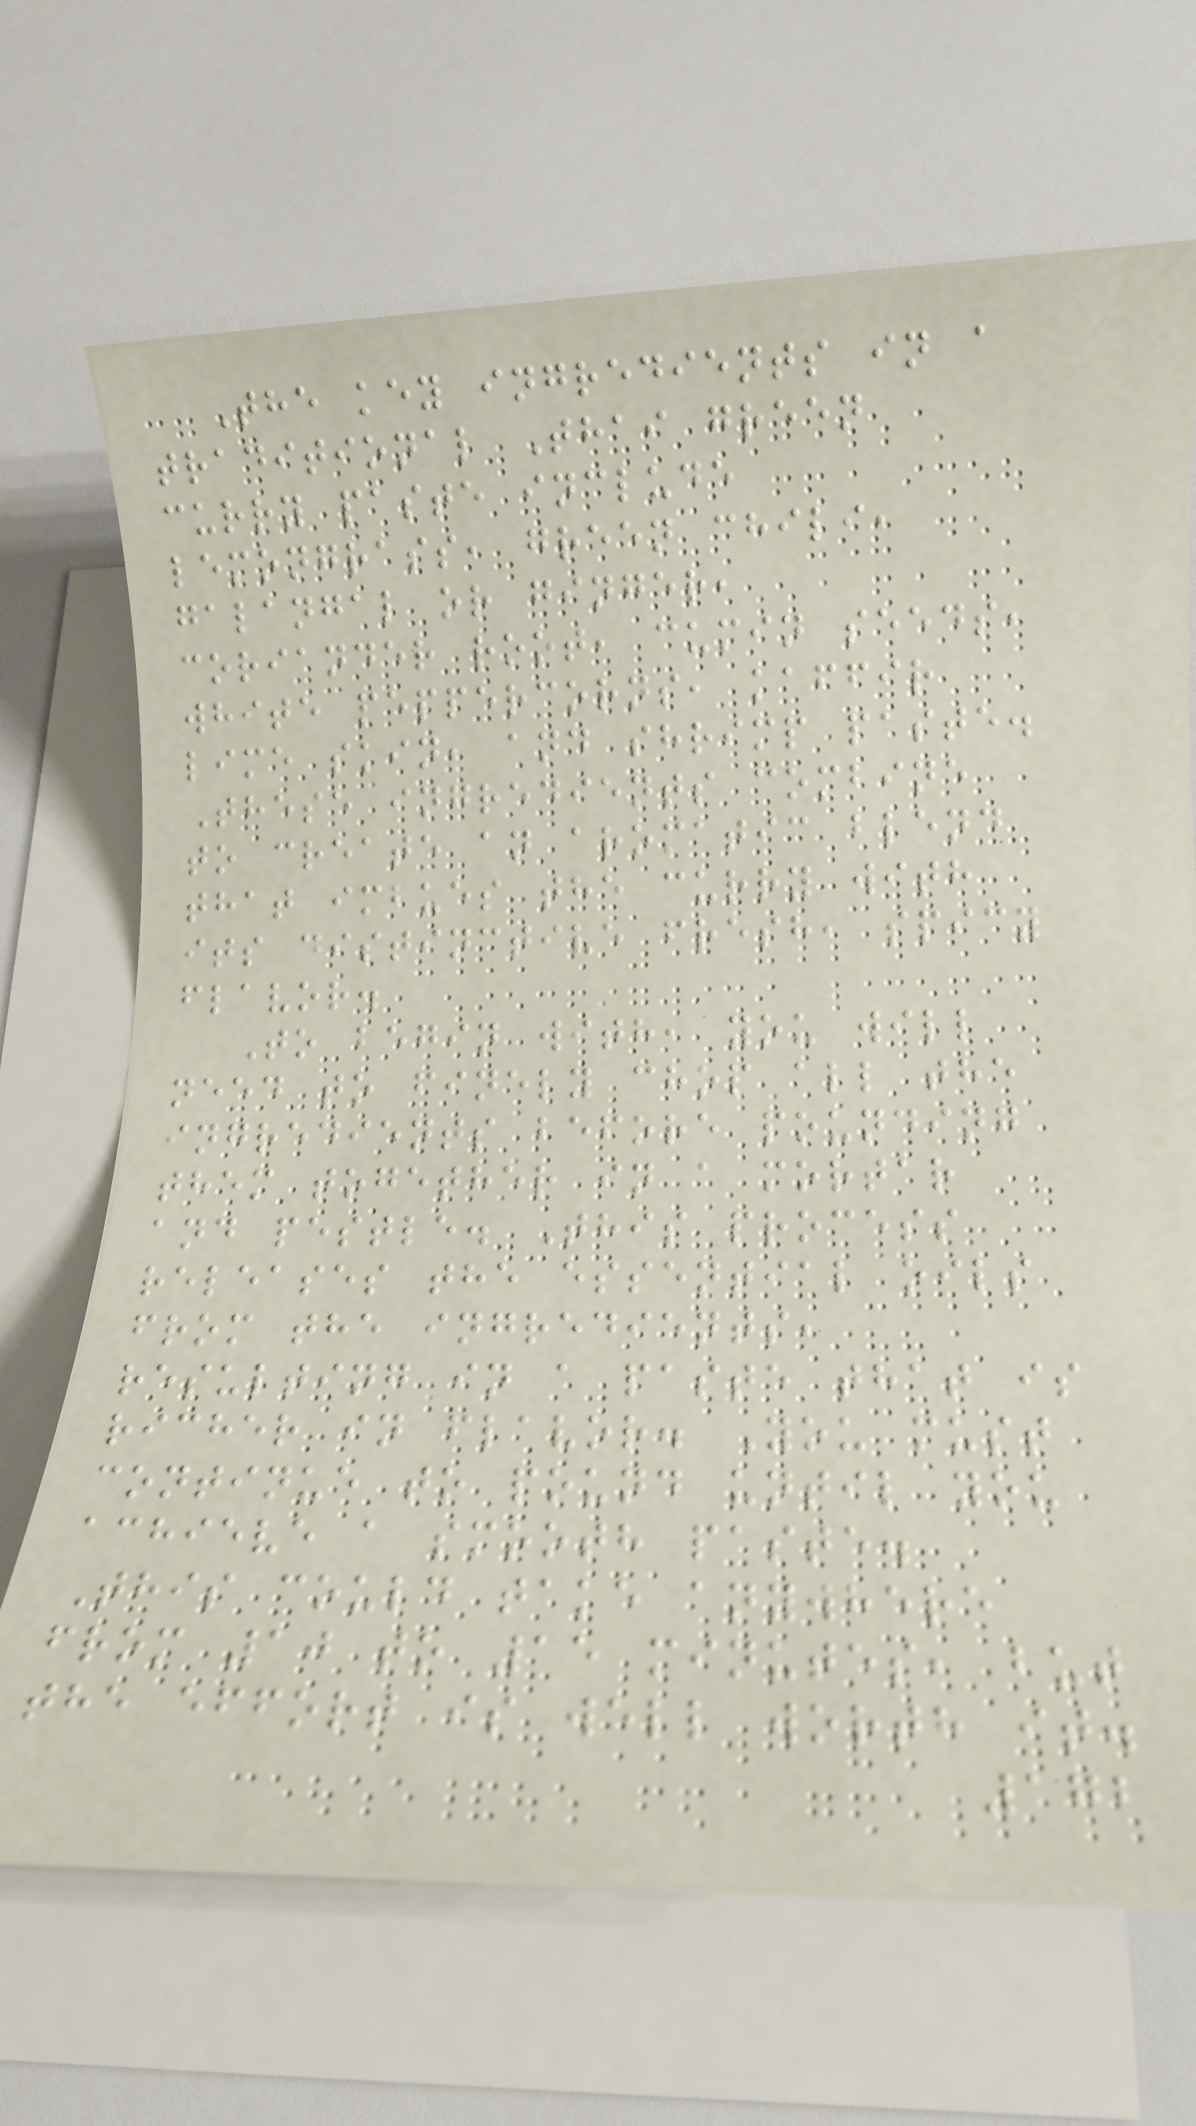The key ingredients in a
traditional Thai green
curry paste include
lemongrass, green chili,
galangal or ginger,
coriander root, cumin seeds,
white peppercorns, kaffir
lime skin, and shrimp paste.
These ingredients combine
to create an aromatic blend
that imbues the curry with
its distinctive fresh, spicy
flavor.
To begin with, you will
need to finely chop all the
ingredients before pounding
them together in a mortar
and pestle. This process
releases the essential oils
from the ingredients,
resulting in a paste that is
richer in flavor. You must
continue to pound until you
achieve a smooth paste.
This could take anywhere
from 10 to 15 minutes, but
the effort is well worth it.
172
